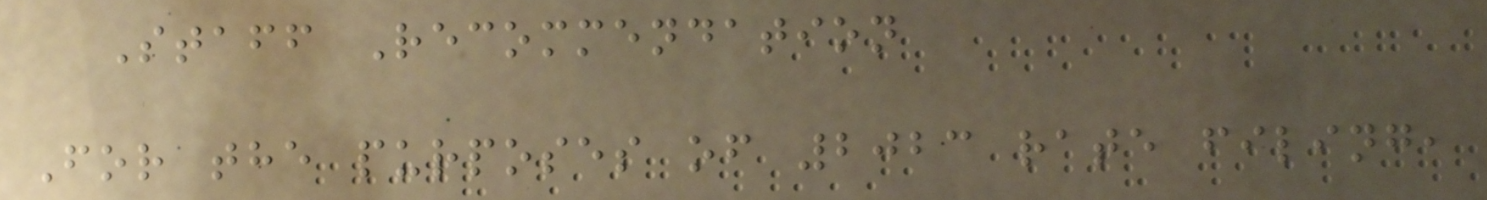Staff Recommendation
For the purposes of 2023 rate filing,
